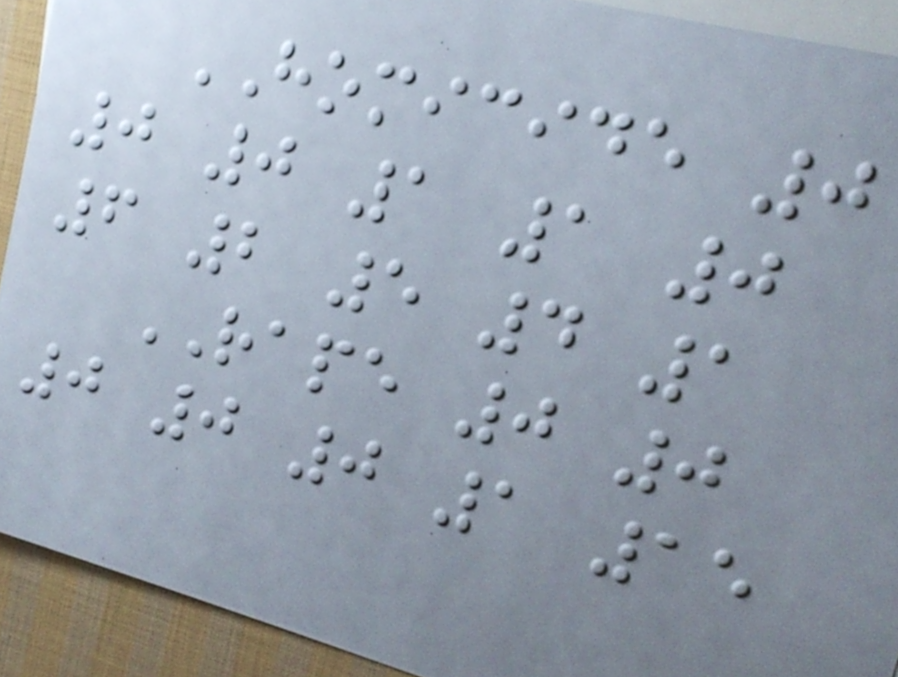HOMICIDE 0
0 0 1 1 0
6 2 5 4 1
RAPE 0 0
0 0 0 1 15
